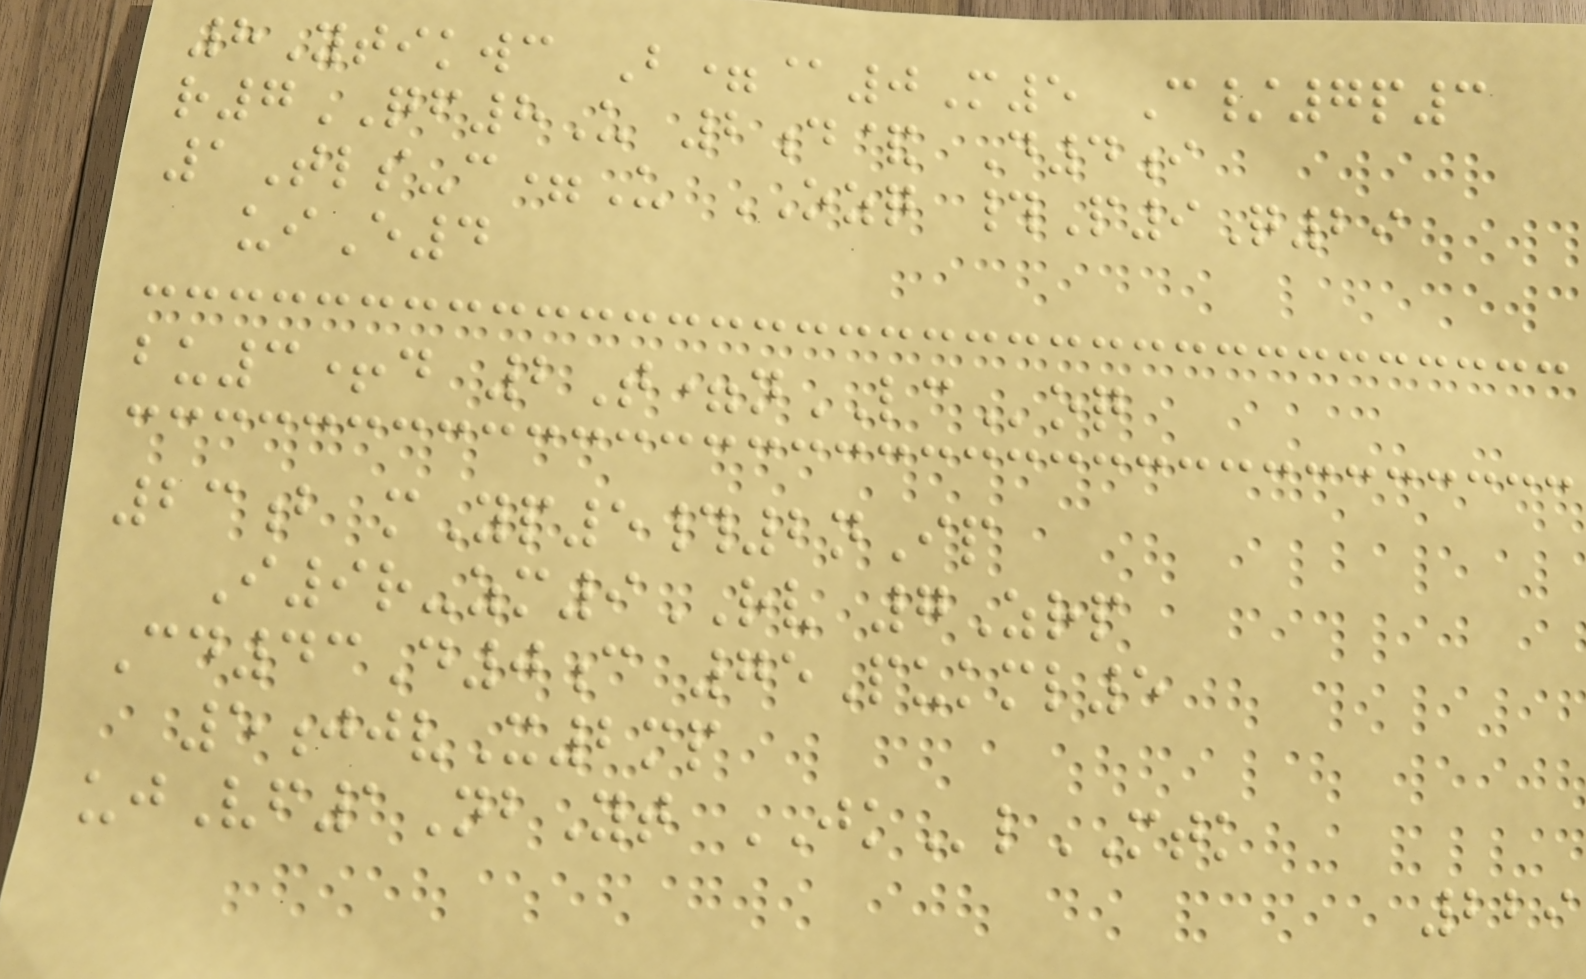8Ytikwc B=@0M5 C/7p3
r7QF8U 2d& D4i
1Tls-c=U OZQ #P9Q29
uiE4
bu3+d 2T=nLCoq
23b mYp5#2nIp
I9r-zm9RV 7Zrp
Cd43D0c 75Pukml5
5jjvX2mp
ujVf1NbYt JKlMTK
229
